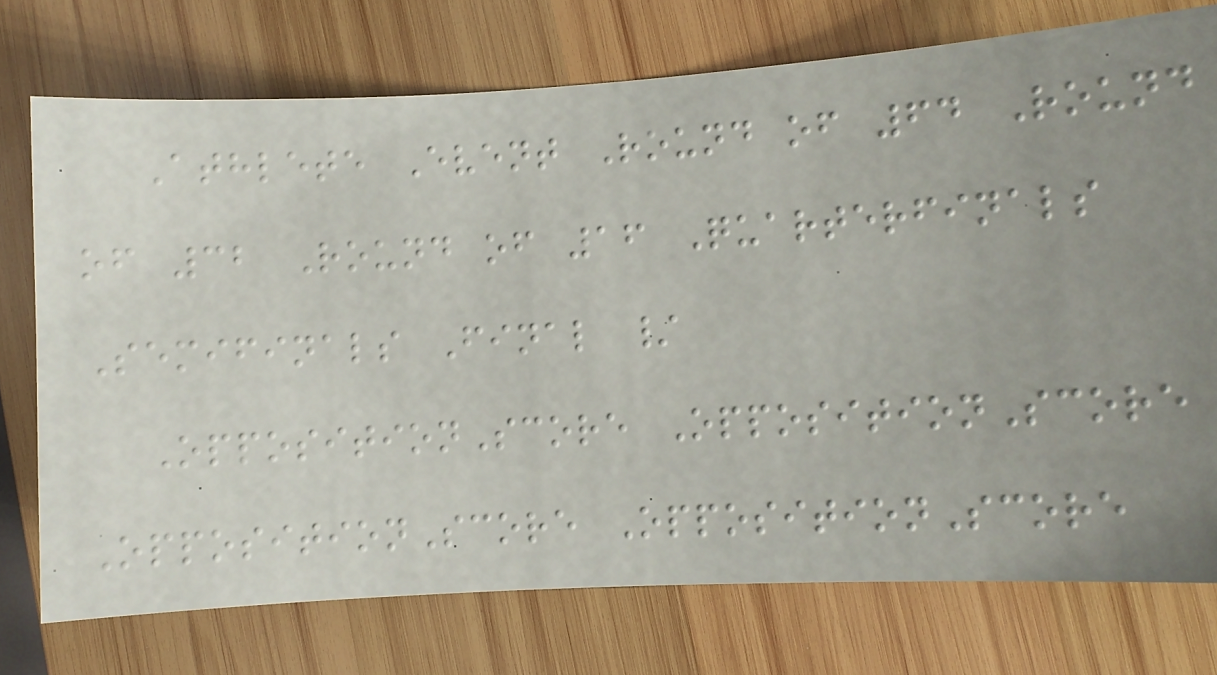Athlete Event Round of 64 Round
of 32 Round of 16 Quarterfinals
Semifinals Final /
OppositionScore OppositionScore
OppositionScore OppositionScore
